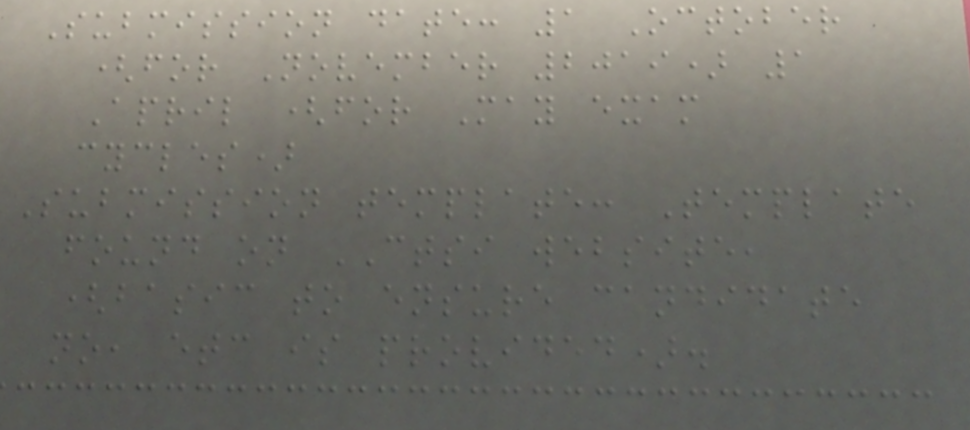Submission date: 1 October
(for November 2019) 1
April (for May exam
cycles)
Submission template: Template
found on CTSI website,
(basic to ensure candidate
no, etc is provided).
